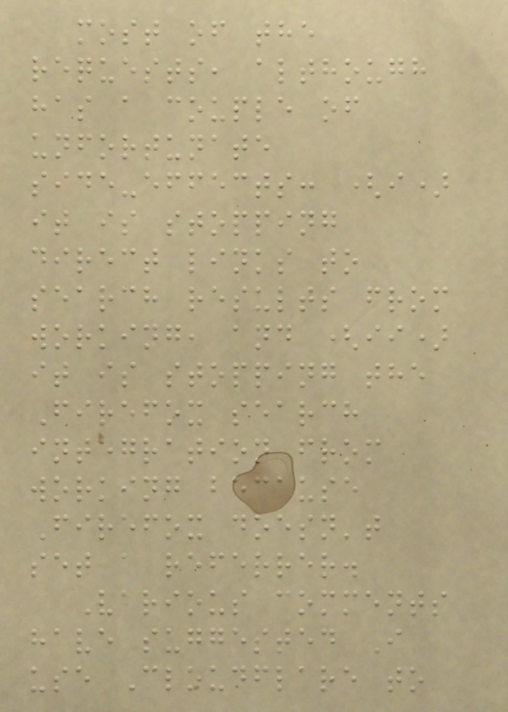most of the
requests, although
has a couple of
unfortunate
side-effects: (i)
it is stopping
direct links to
search results from
working, and (ii)
it is stopping the
Firefox search
integration from
working because
Firefox doesn't
set a referrer.
Various comments
have suggested I
use Cloudflare to
